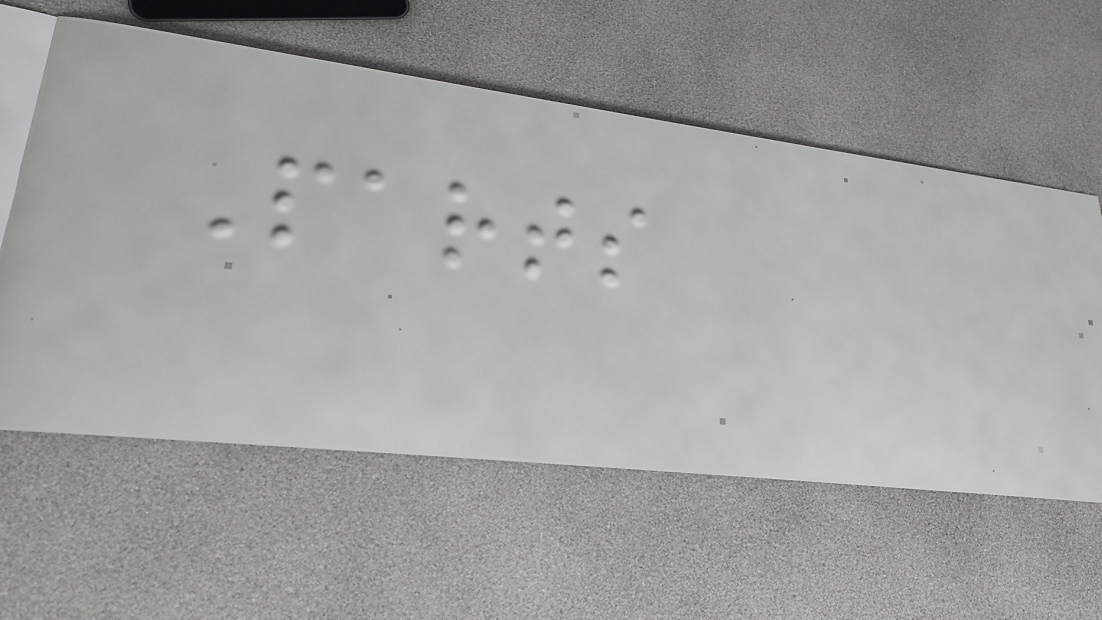Parts
